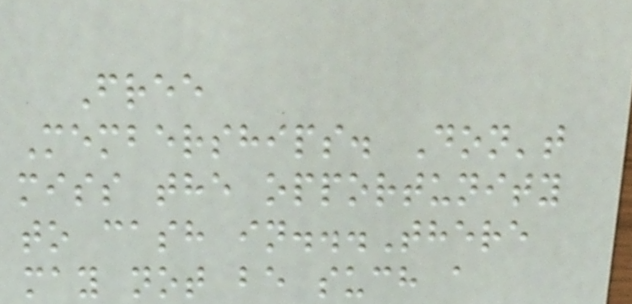Free
Memberships. Don't
miss the opportunity
to cash in...There
may not be such a
